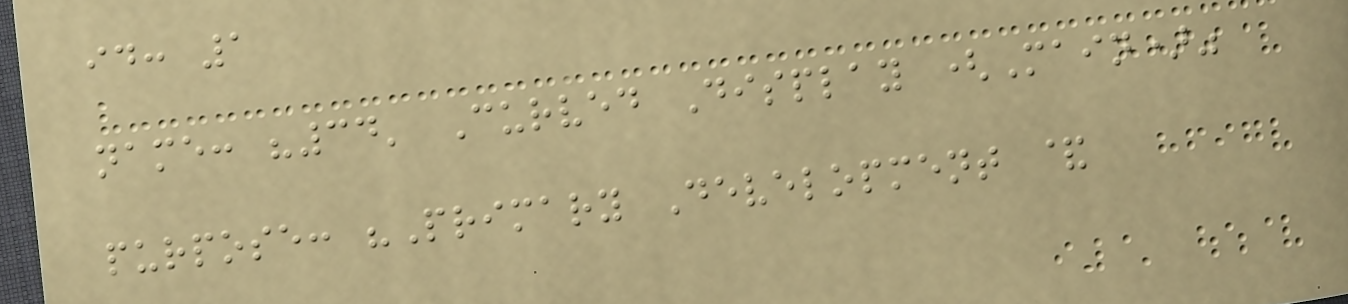id: 1
name: "34' Curved Display (Main)"
purpose: "Primary Development &
